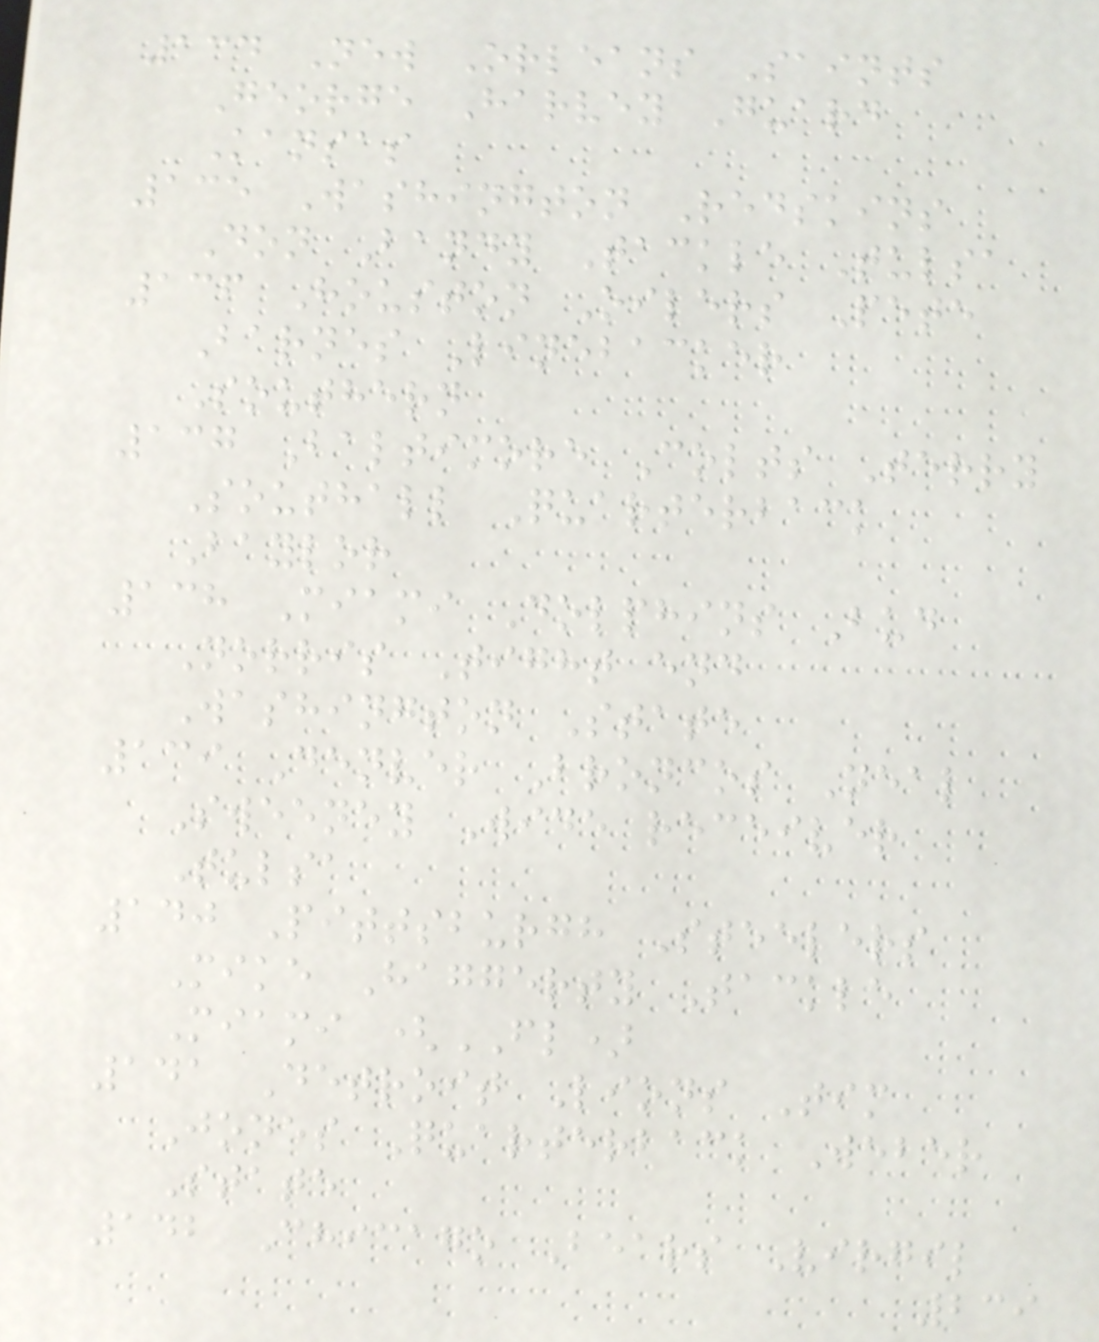134 New Orleans Saints
George Harvey Guard
Kansas
135 Washington Redskins
Don Bandy Tackle Tulsa
136 Houston Oilers Pete
Barnes Linebacker
Southern
137 Baltimore Colts Terry
Southall Quarterback
Baylor
138 Miami Dolphins Bud
Norris Tight end
Washington State
139 Denver Broncos Neal
Sweeney Wide receiver
Tulsa
140 Pittsburgh Steelers
Mike Haggerty Tackle
Miami (FL)
141 Detroit Lions Tim
Jones Quarterback Weber
State
142 Chicago Bears Virgil
239
